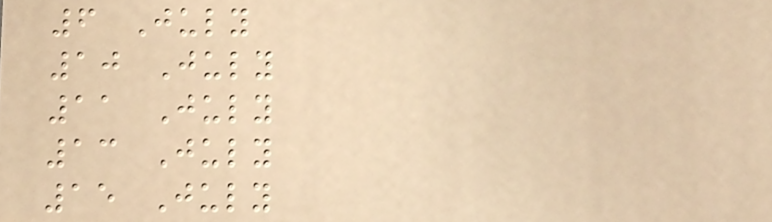6 July
10 July
11 July
13 July
15 July
